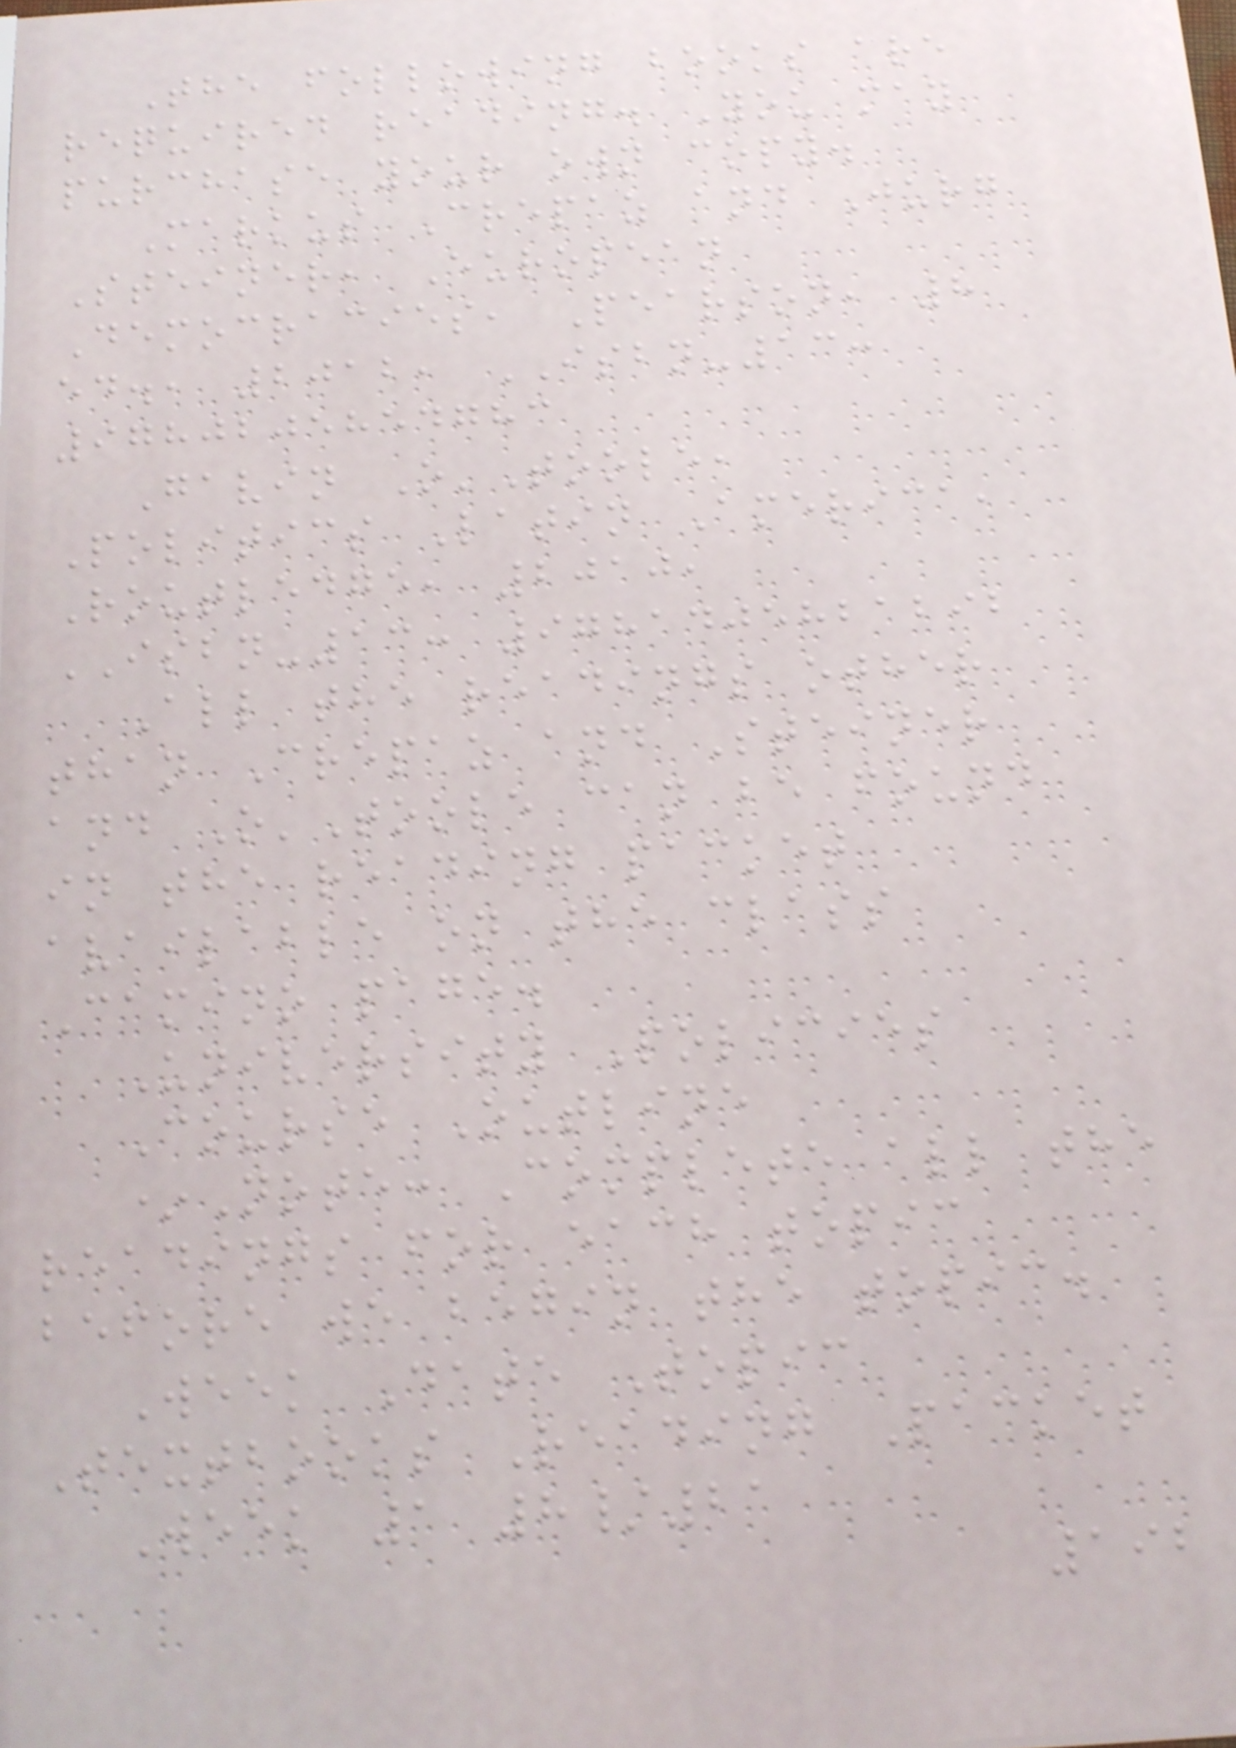The following books are
required reading. You may
purchase your own copy.
Markus Crepaz and Jurg
Steiner, European
Democracies, Pearson, 8
ed., 2012, ISBN-13:
9780205854783
Gavin O'Toole,
Politics Latin America,
Routledge, 2010,
ISBN-13: 9781405821292
All the readings other
than Crepaz and Steiner
and O'Toole can be found
in the reading packet
available on the class
Camino page.
University Policies
Course Outline
*Note: Complete all the
readings for each topic
before we begin the topic.
Week Date Topic
Textbooks Reading Packet
Week 1 8/21
192
